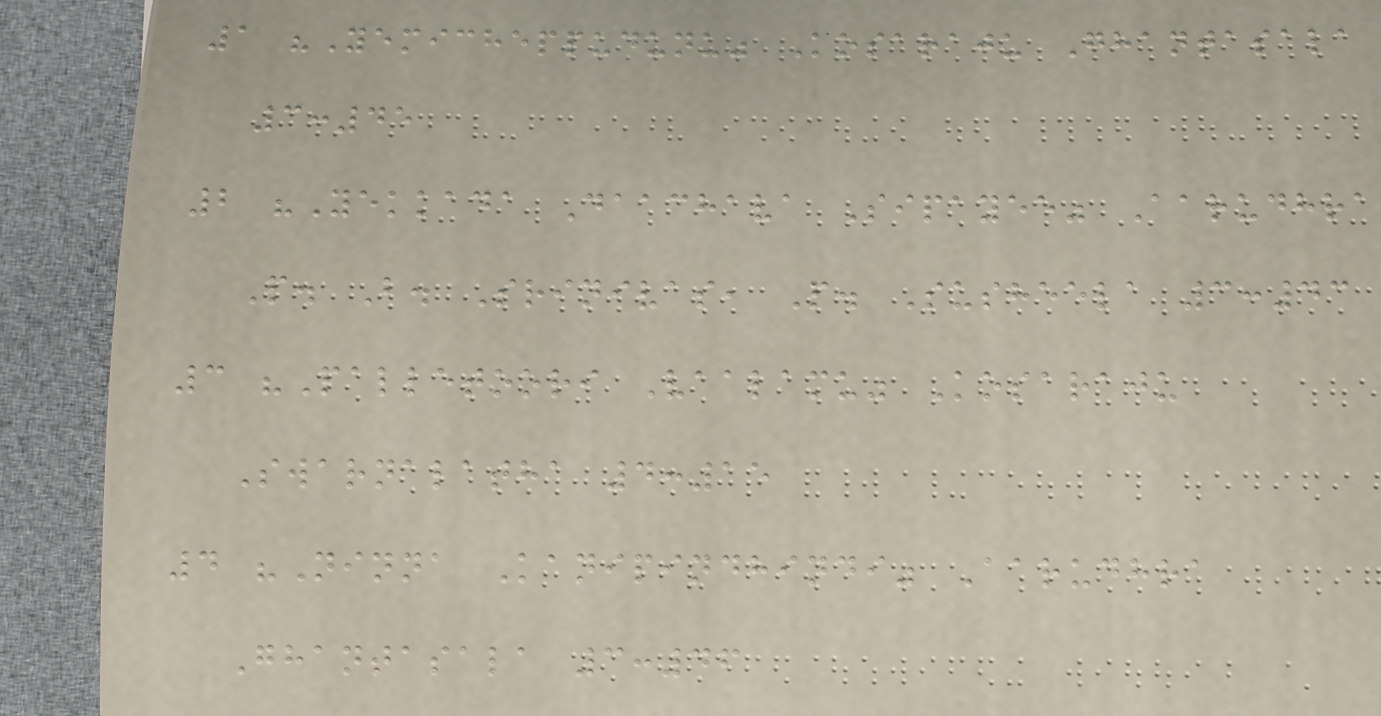1 "Yemicheppudunu" Kosaraju Ghantasala
3:45
2 "Yekkada Daachava Sipayee" Aarudhra
P. B. Srinivas, P. Susheela 3:43
3 "Palletoori Vaalamu" Kosaraju
Swarnalatha 4:15
4 "Ninna Kanipindhindi" Aarudhra
Ghantasala 3:46
